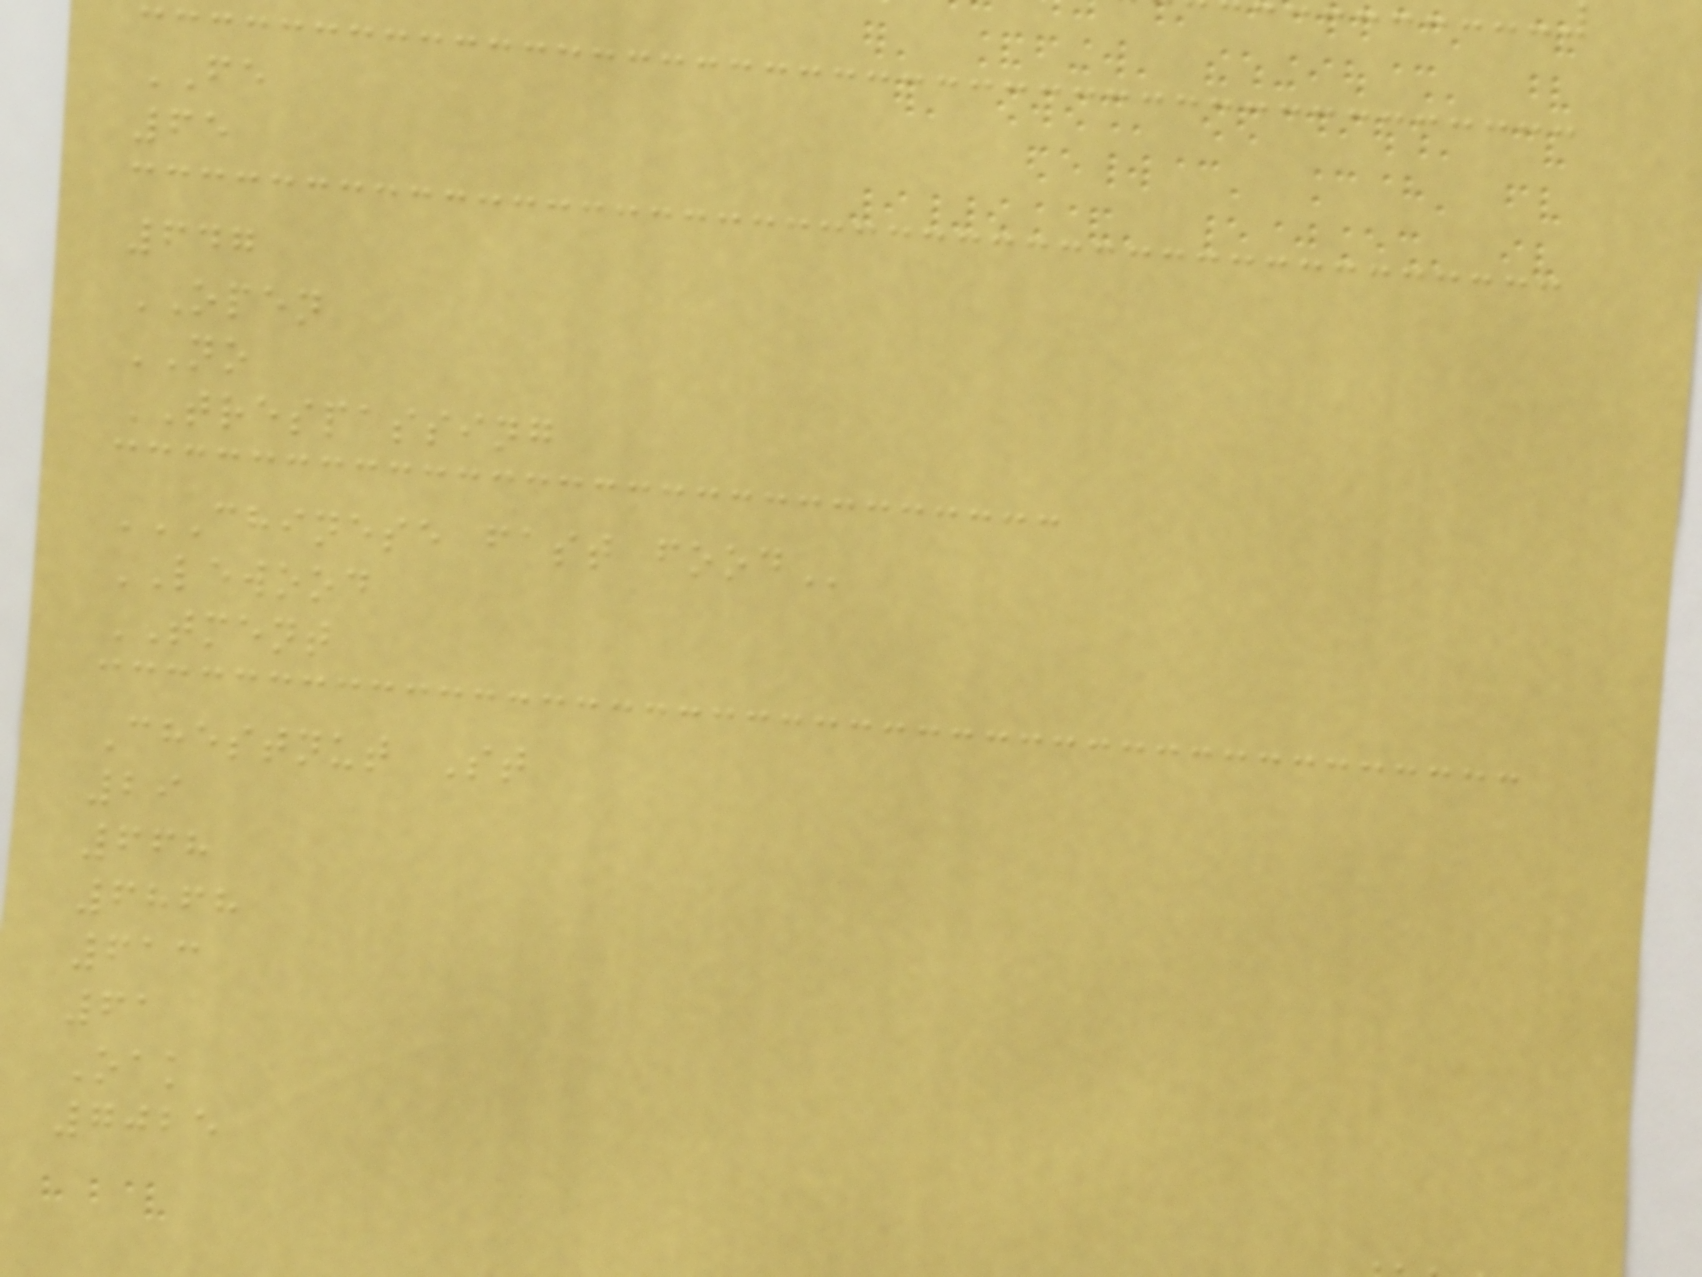FE
65
647
OPEN
NO
TRESPASSING
CHINESE FAST FOOD
LEWOOD
TMENT
Chestnut St
29
668
6868
613
61
Oak
7025
